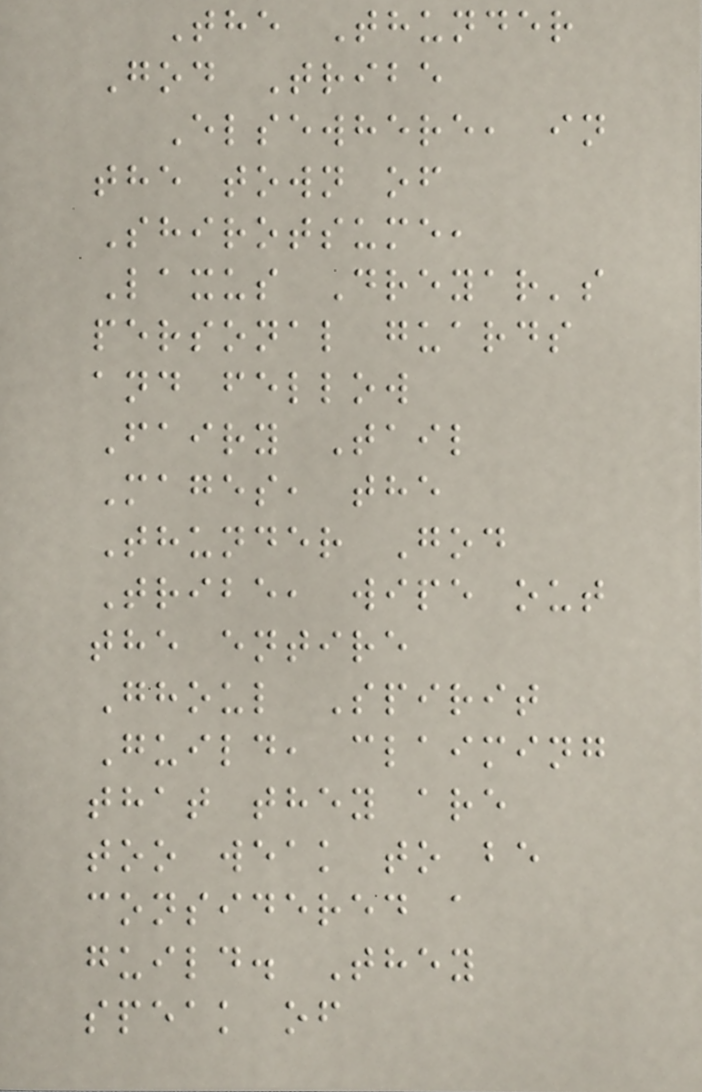The Thunder
God Tribe
Elsewhere, in
the town of
Shirotsume,
Laxus Dreyar's
personal guards
and fellow
Fairy Tail
Mages, the
Thunder God
Tribe, wipe out
the entire
Ghoul Spirit
Guild, claiming
that they are
too weak to be
considered a
guild. They
speak of
